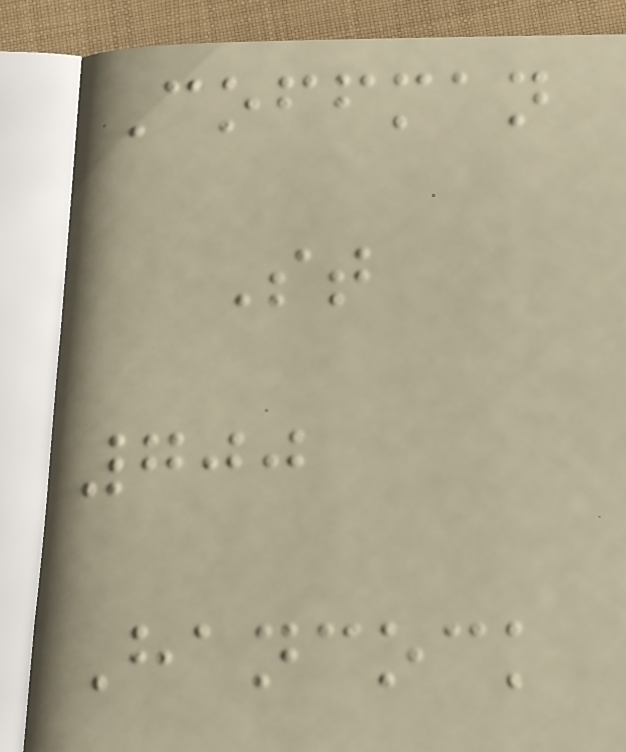Coffman
St
700
Hancock
